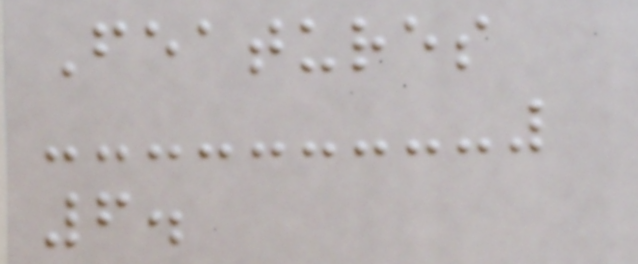Features
6.
